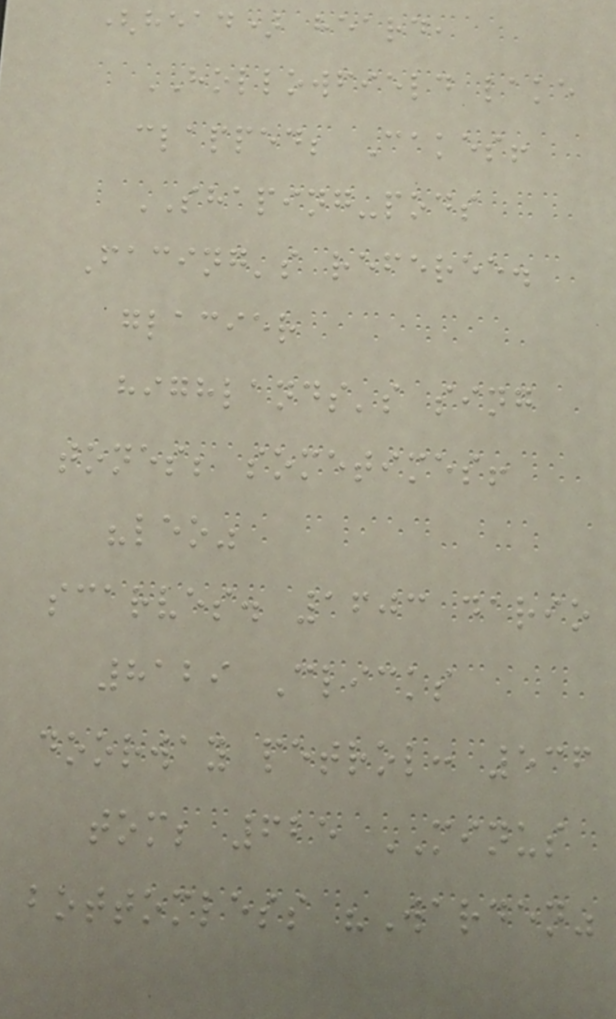(head) heard,
HOLLOWFIELD lake
clapped; Cakes!
SHAPING-pods
Facing's referee.
glacier
highlands's sing
tones; sometimes!
"leo"
scarves. 1603 dario
8129 Clicks
doorway petrol: 536
tom; 625 MINUS
bottomless "Warden"
